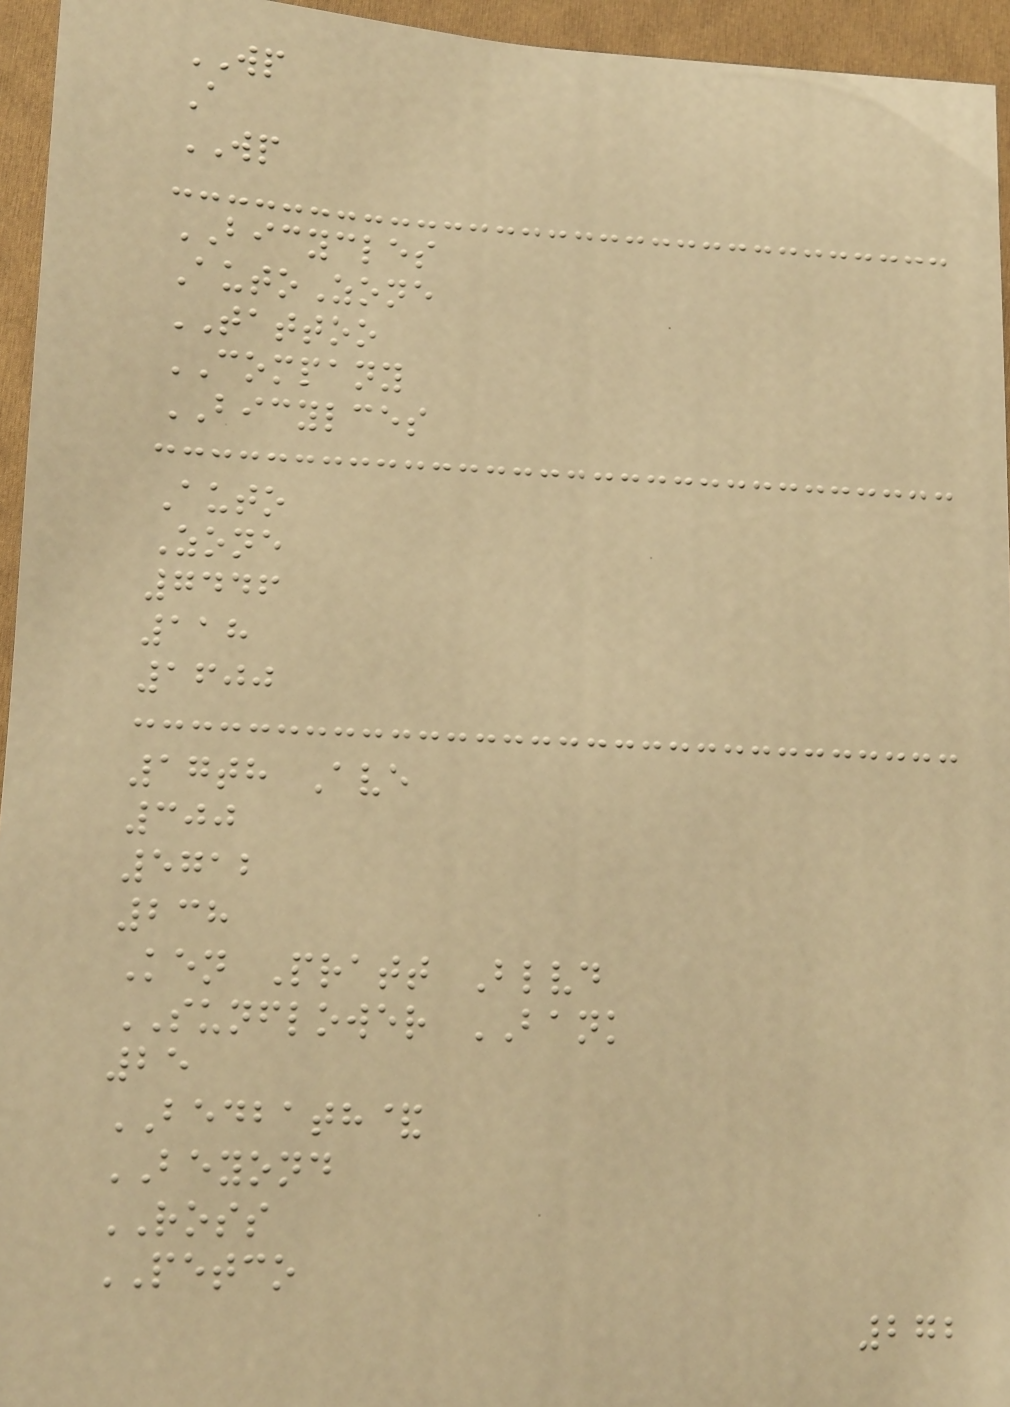WP
A
WP
BICYCLES
AutoZone
TATTOO
COMPANY
BICYLCES
Auto
Zone
7446
118
1600
17th Ave
300
5712
238
Ken Pratt Blvd
SUNFLOWER BANK
25
BEDBATH&
BEYOND
ROSS
PETCO
272
